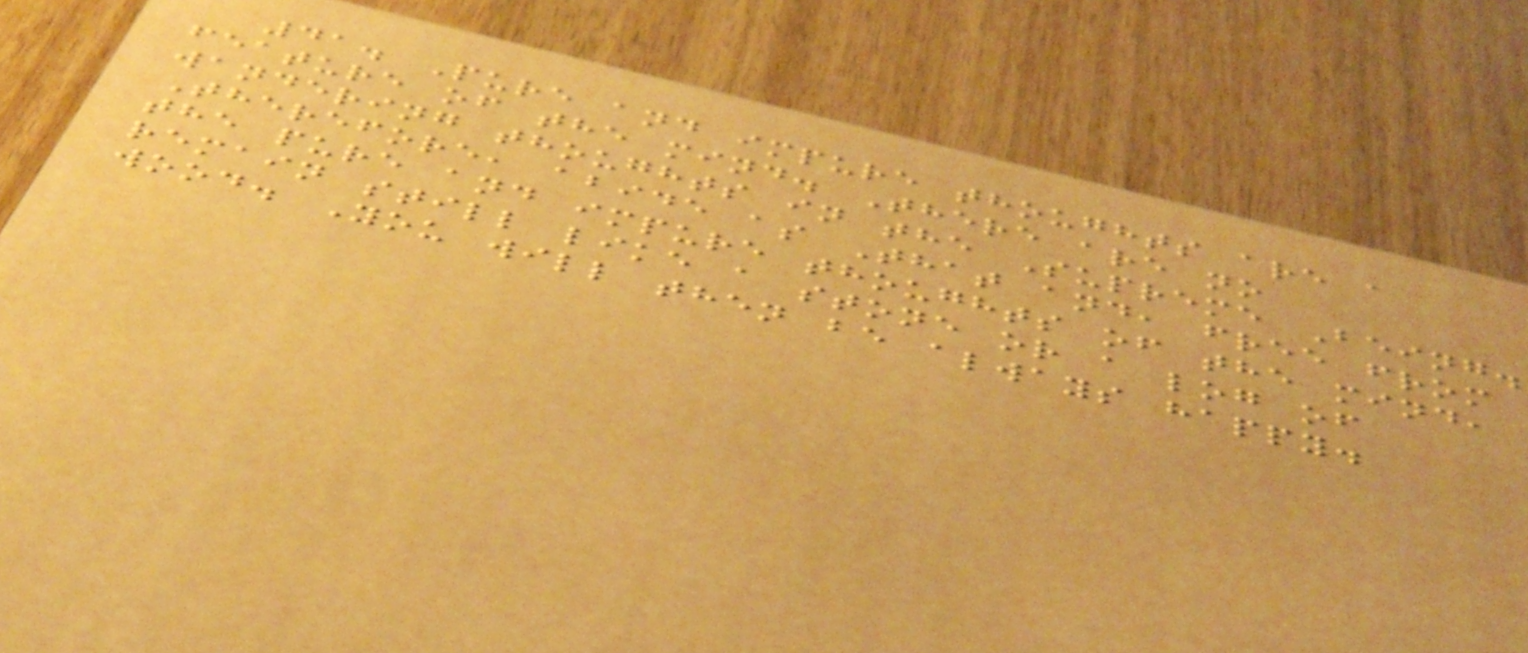41. Pure and impure thoughts are a
feature of the mind. There are no
wandering thoughts in the Supreme Being.
Therefore, abide as That and, free from
the pure and impure thoughts of the mind,
remain still like a stone or a log of
wood. You will then be always happy.
